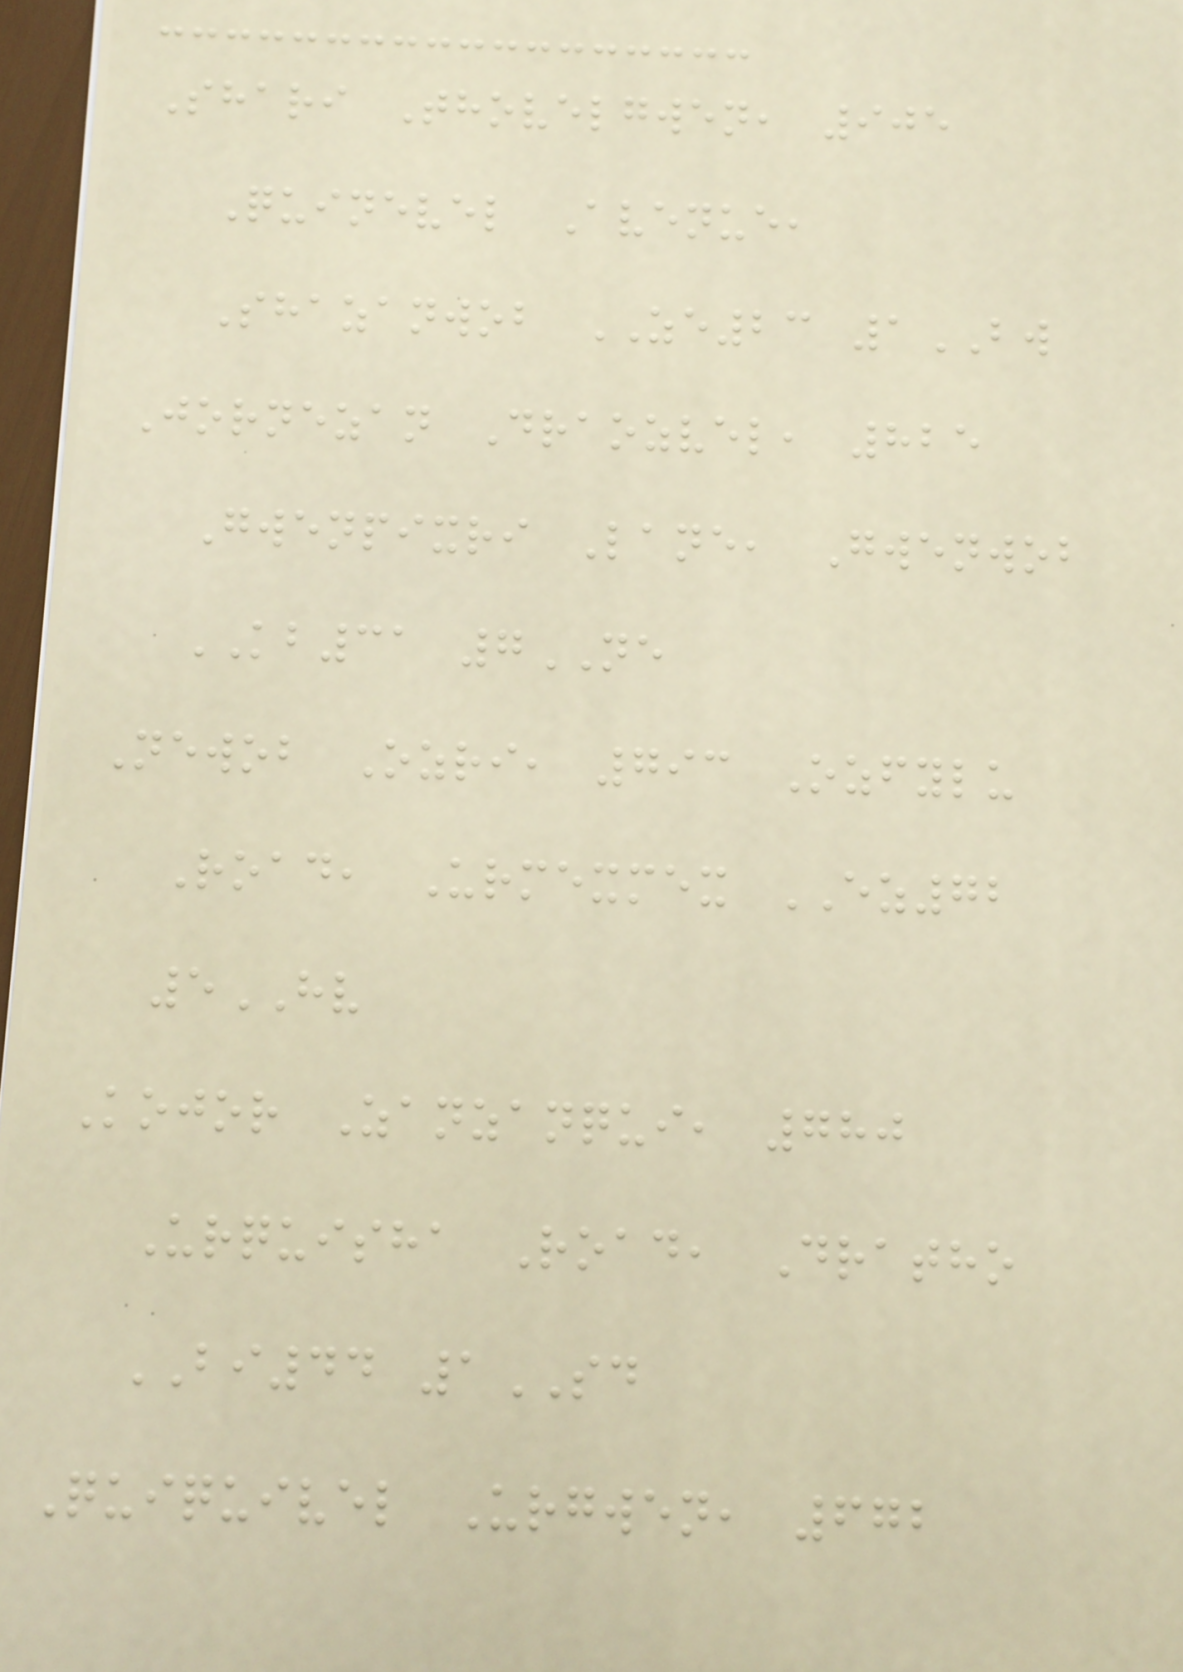Shari Thovelgwen, 905
Quinevel Avenue,
Shazanwob ZE23 1BW
Jornezan Draozvel, 825
Gwenpixri Lane, Gwenwob
KB31 7NE
Newob Ozri, 793 Ozfylu
Road, Urmexmex EZ72
5HV
Kojor Zanzanqui, 780
Urquisha Road, Dratho
BI44 1SD
Quiquivel Urgwen, 672
